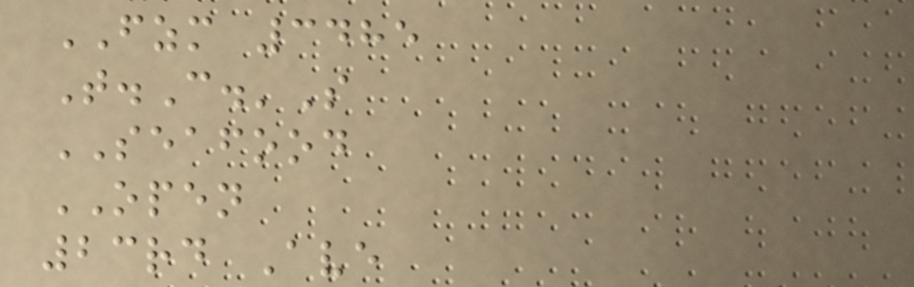FZM 3485
T.C.'S
SEAFOOD
OPEN
23rd Ave
